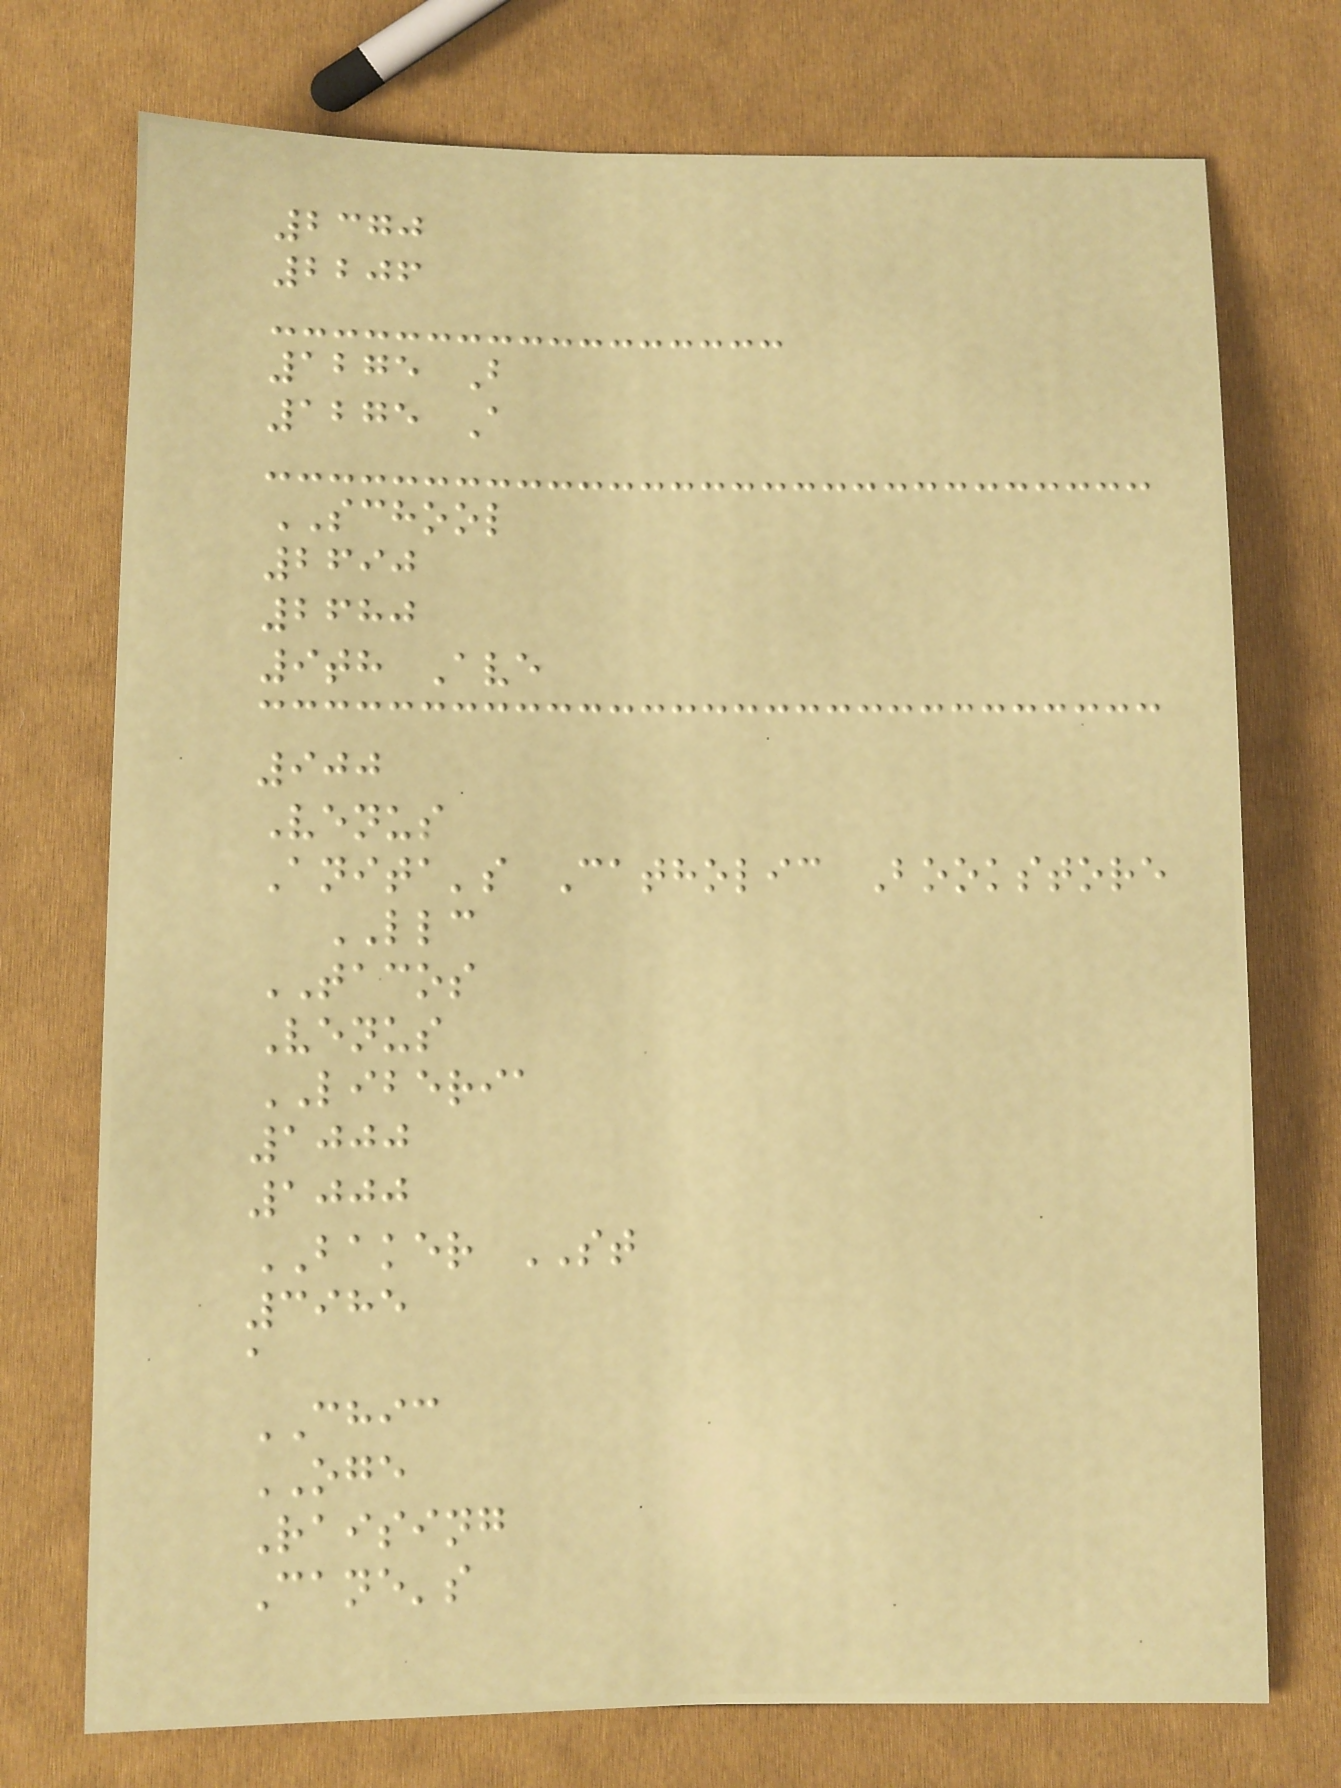2370
2206
1275 B
1275 A
SCHOOL
2690
2680
9th Ave
900
Venus
Anita's Catholic Bookstore
LLC
TACOS
Venus
LIBERIA
1000
1000
BAKER ST
3985
a
CHIC
OGE
Raising
Cane's
